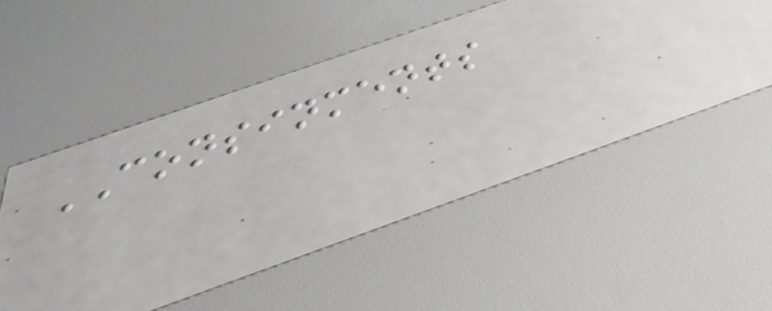CONSINMENTS
